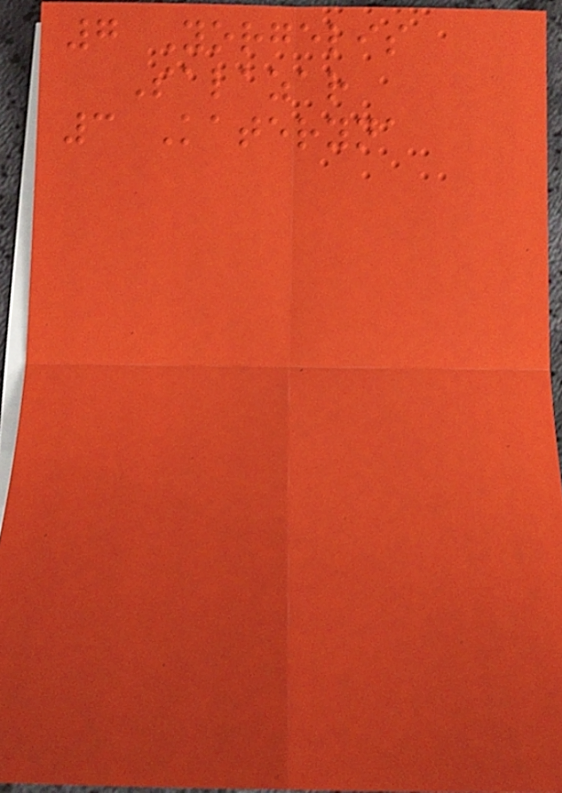7 Yorgelis
Salazar
3 Kateryna
